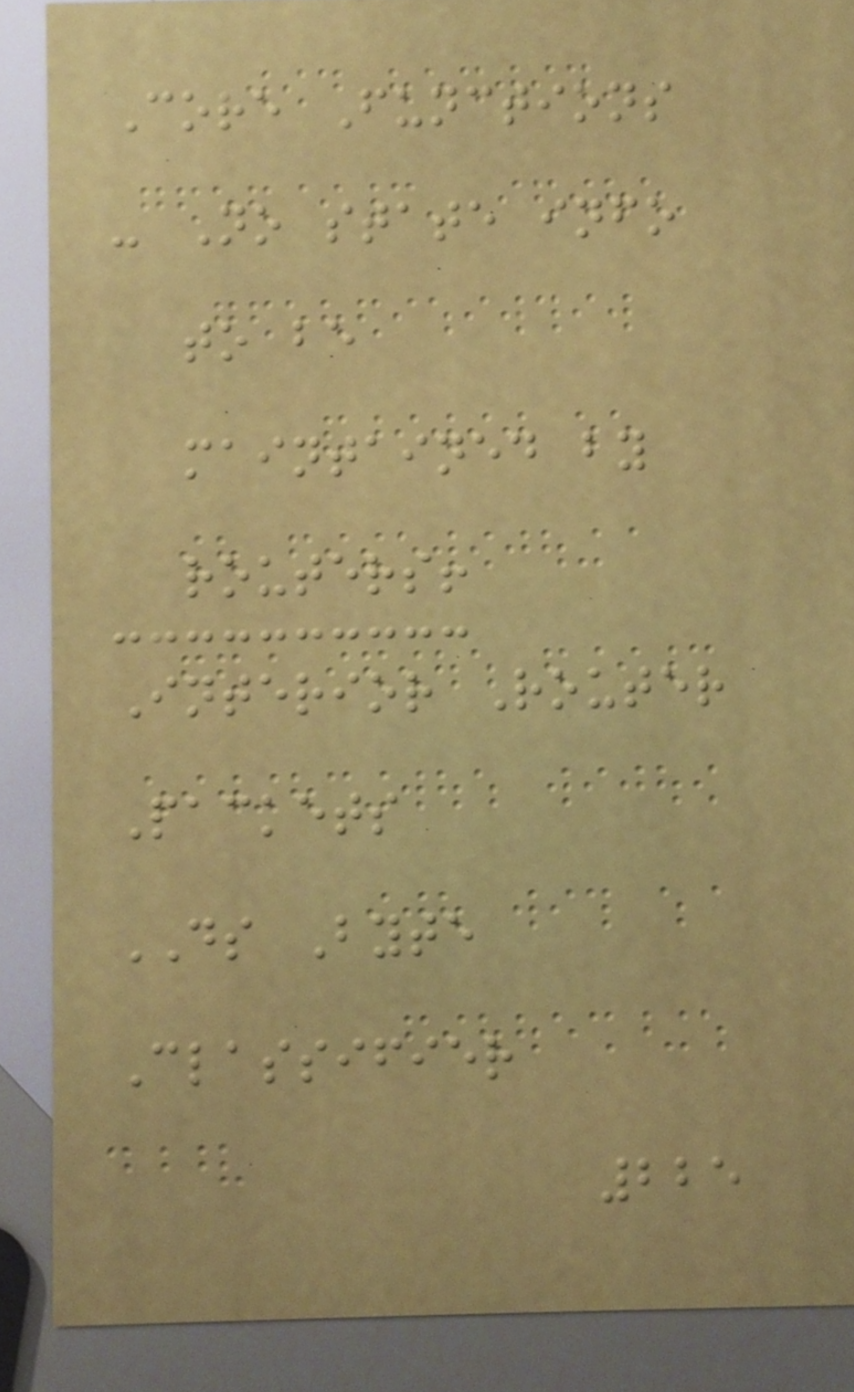Core Functions
- No state info
to be
maintained by
routers!
Interior Router
Packets
DS Byte
Classifier
225
